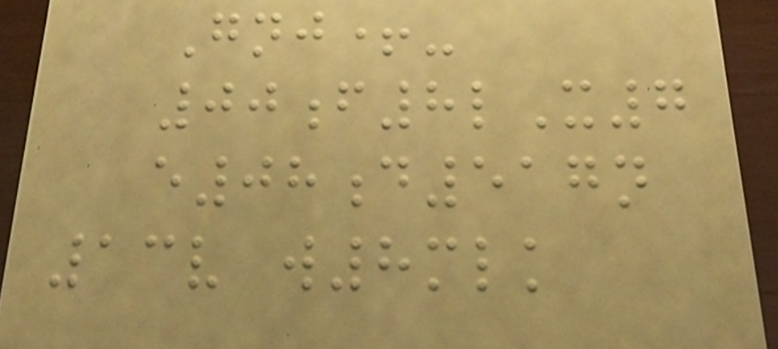Gnj+-
00f8lX7
e08d517n
13v w8mlk
